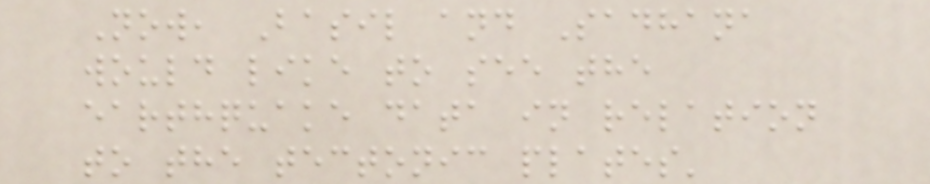Now, Basil and Sadhana
would like to see the
earthquake data in relation
to the tectonic plates'
